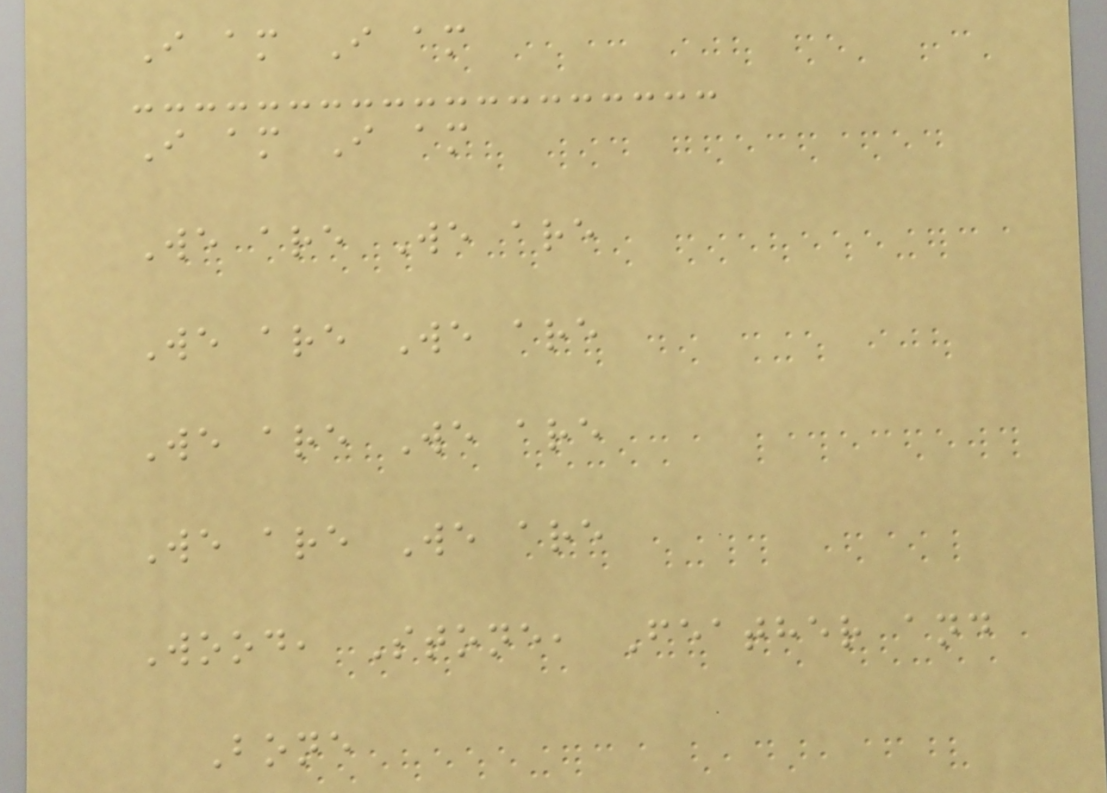I am I am
I am I am
We are We are
We are We are
We are We are
We are We are
Wood, Stone, Feather and
Bone
